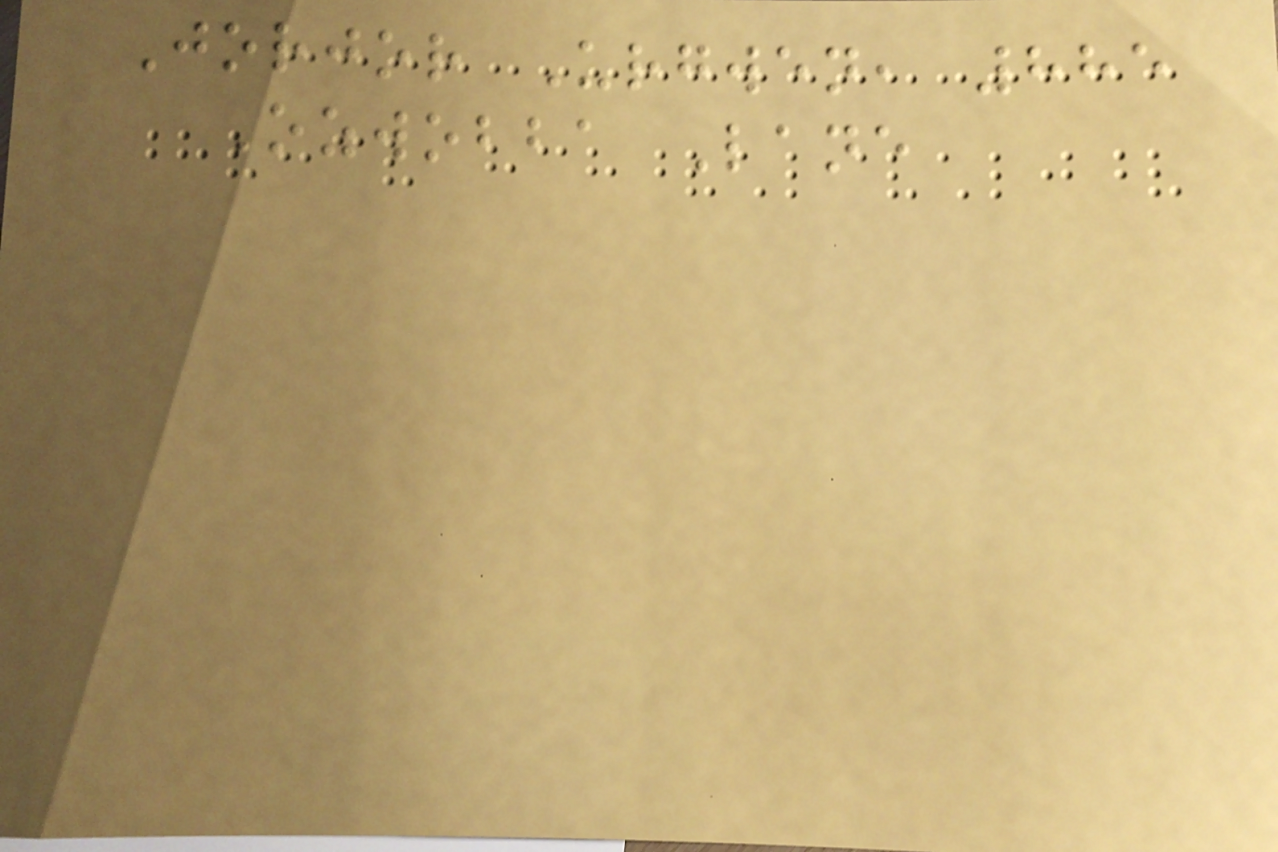Jorjor Urgwen, 885
Ozwobba Lane
